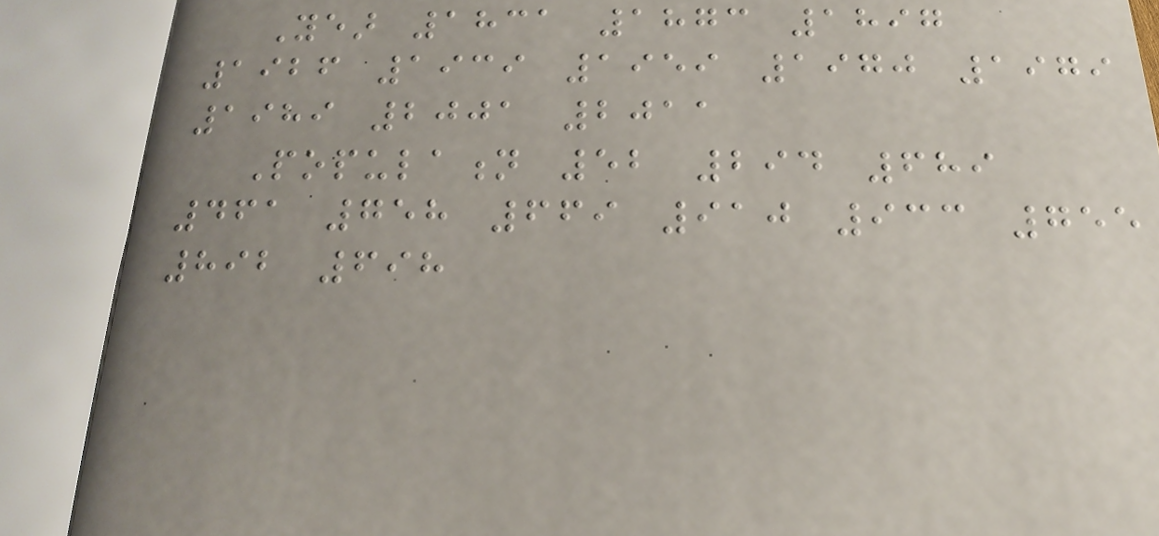Year 1831 1873 1897
1926 1939 1959 1970 1979
1989 2001 2011
Population 52 294 689
461 758 669 910 933 755
892 698
